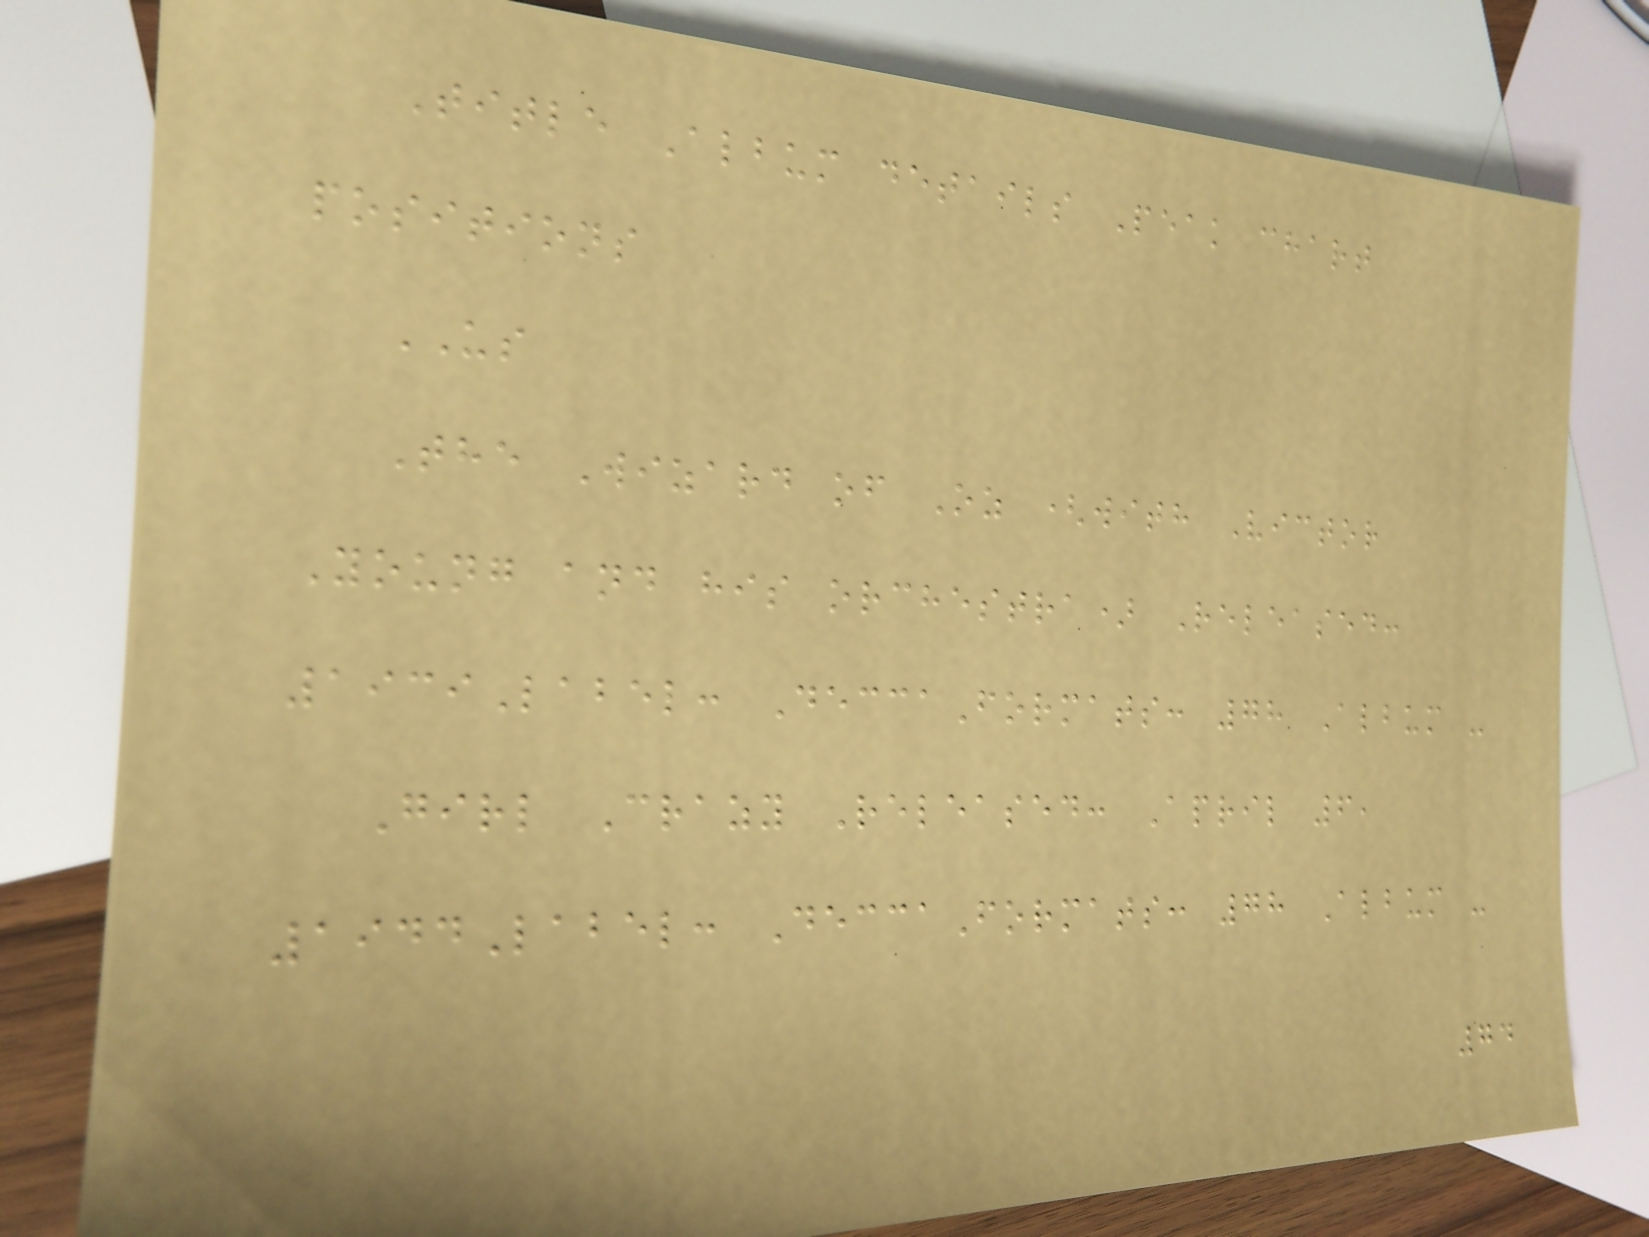Title Album details Peak chart
positions
US
The Wizard of Oz (with Victor
Young and his orchestra) Released:
1939Label: DeccaFormats: 78 Album -
Girl Crazy Released: April 6,
1944Label: DeccaFormats: 78 Album -
74
